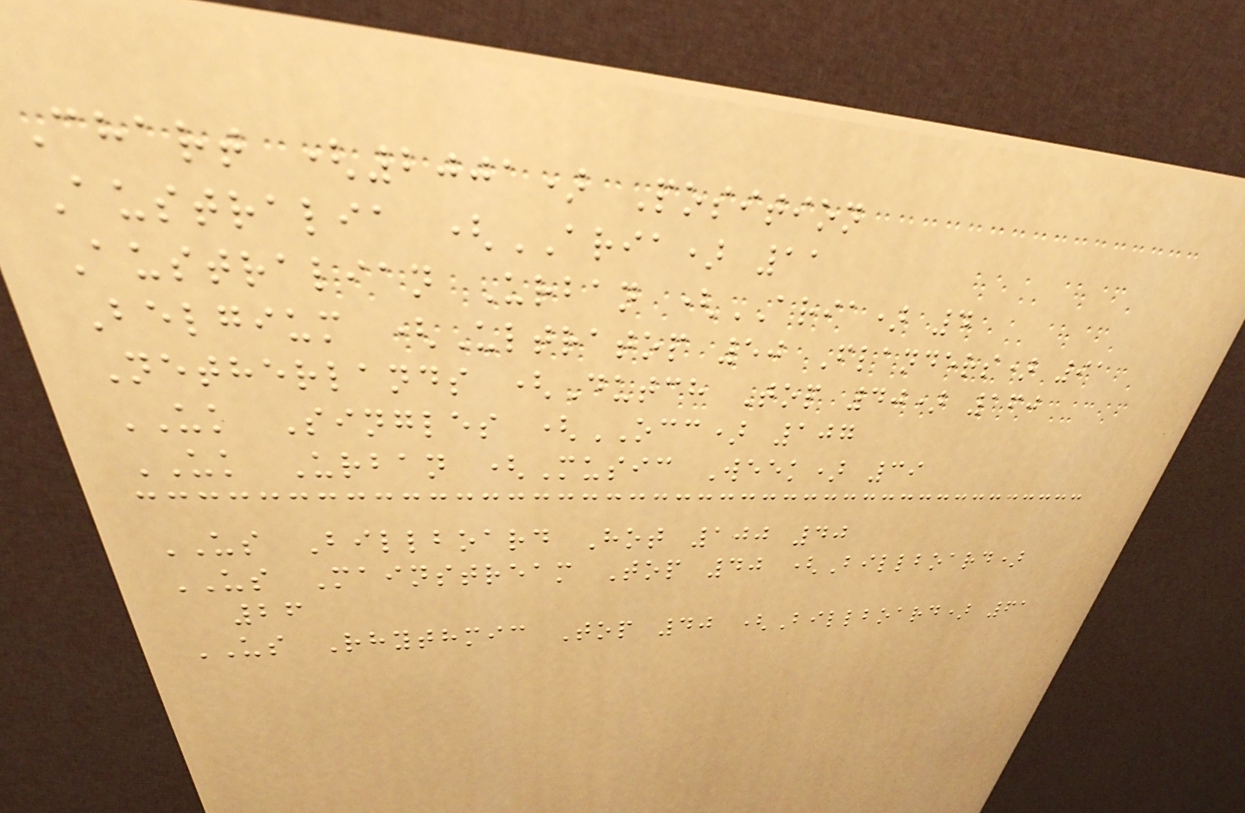Chart (2001) Position
Australia (ARIA) 11
Australian Urban (ARIA) 4
Belgium (Ultratop 50 Flanders) 91
Netherlands (Dutch Top 40) 160
UK Singles (OCC) 107
UK Urban (Music Week) 39
US Billboard Hot 100 40
US Mainstream Top 40 (Billboard)
26
US Rhythmic Top 40 (Billboard) 61
